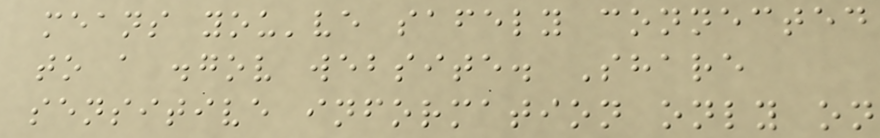means you've safely connected
to a .gov website. Share
sensitive information only on
